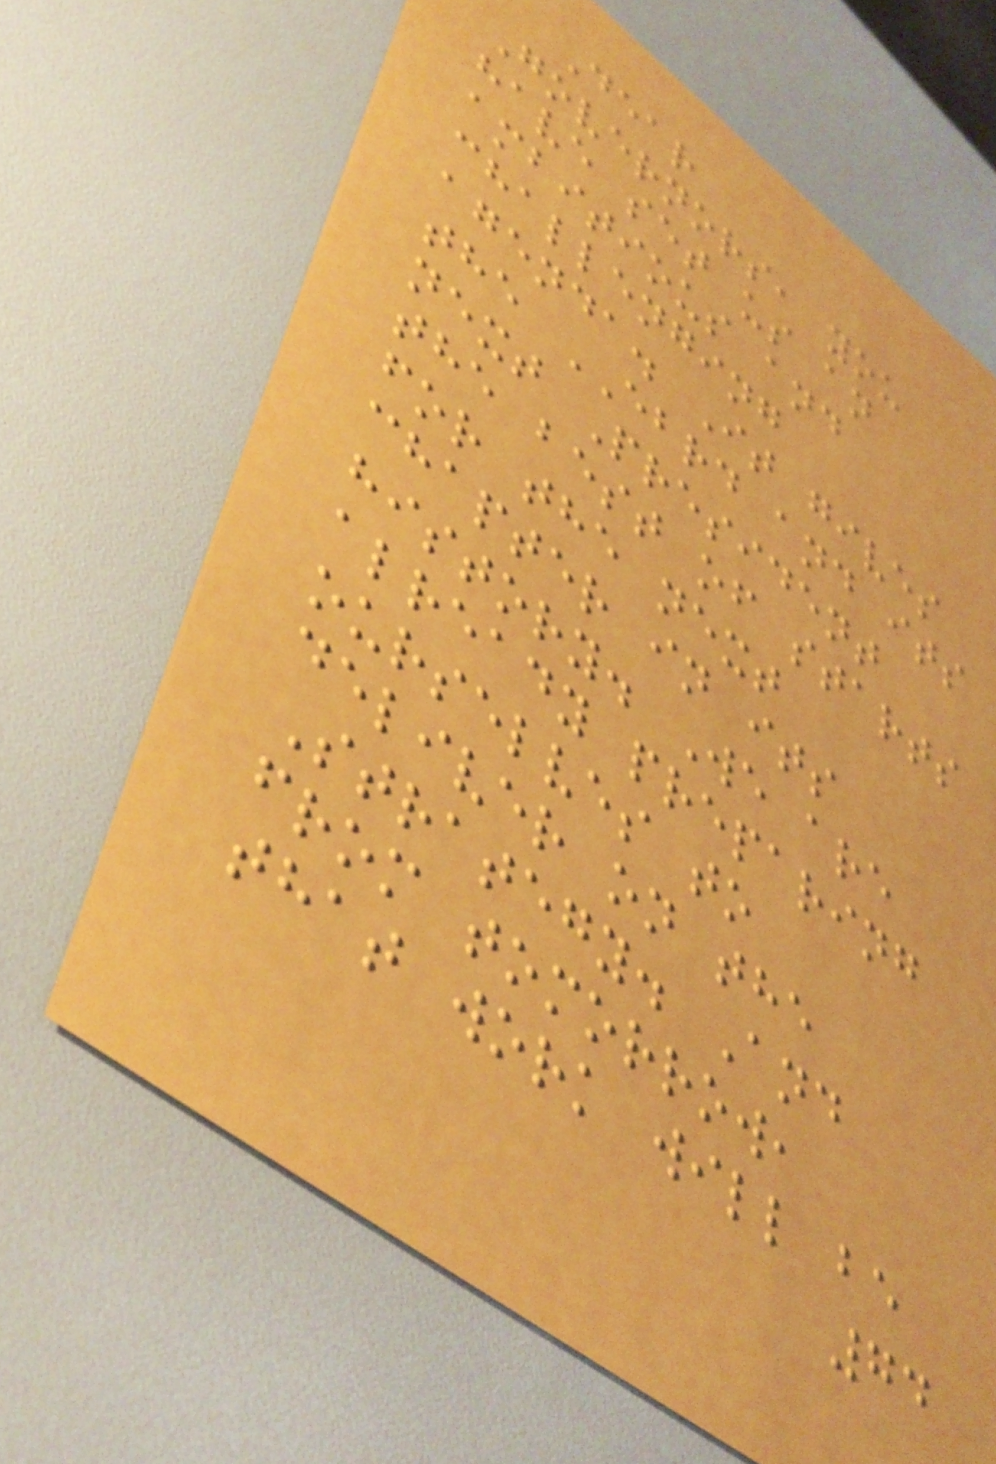Dear
Governors, you
have set us an
ambitious and
challenging
agenda. It gives
the EBRD and its
next President
the best of starts
for the next
chapter in its
history. We are
already preparing
ourselves to
deliver on the
Strategy. And
from tomorrow,
that work will be
74
